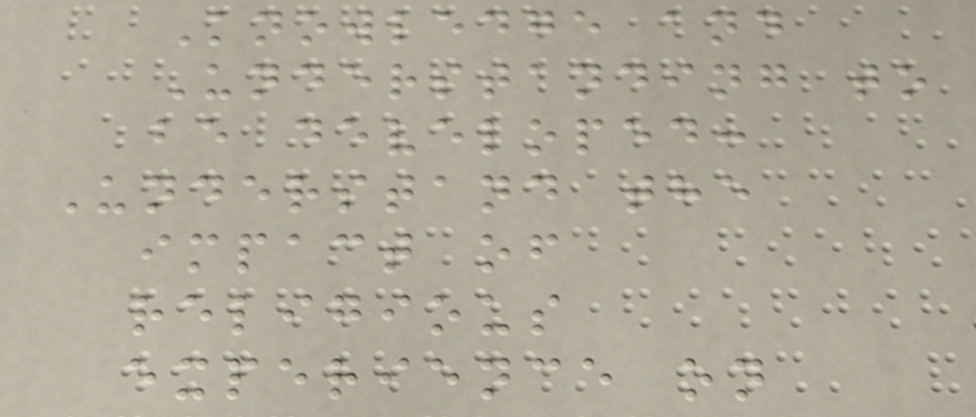Knowledge and
Understanding to
be developed:
Understand the
impact of
religious
experience on
